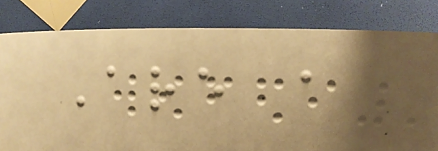Are a
